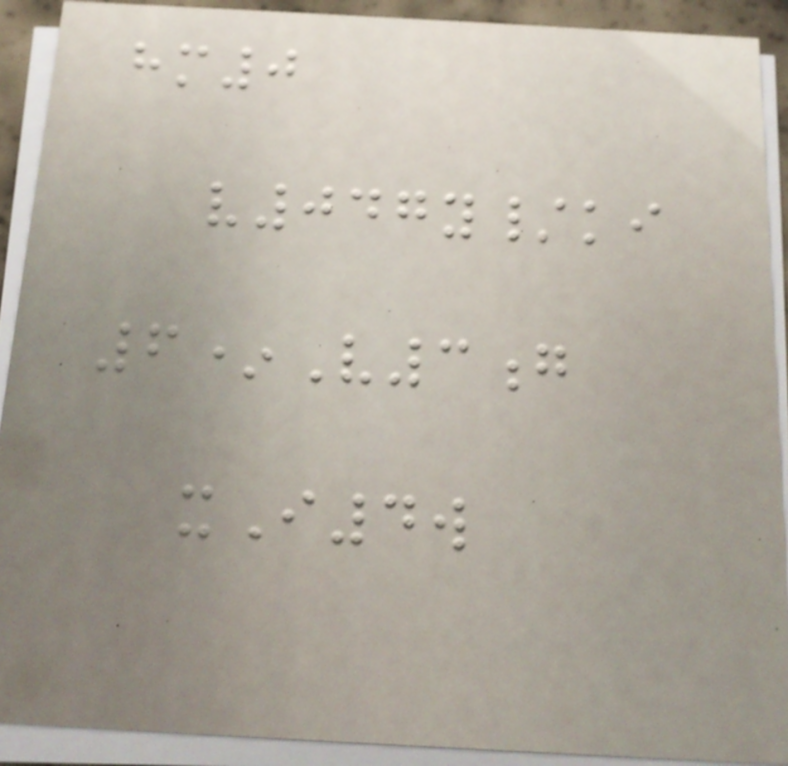hm0
v047y/ki
6*V3g
xI4w
